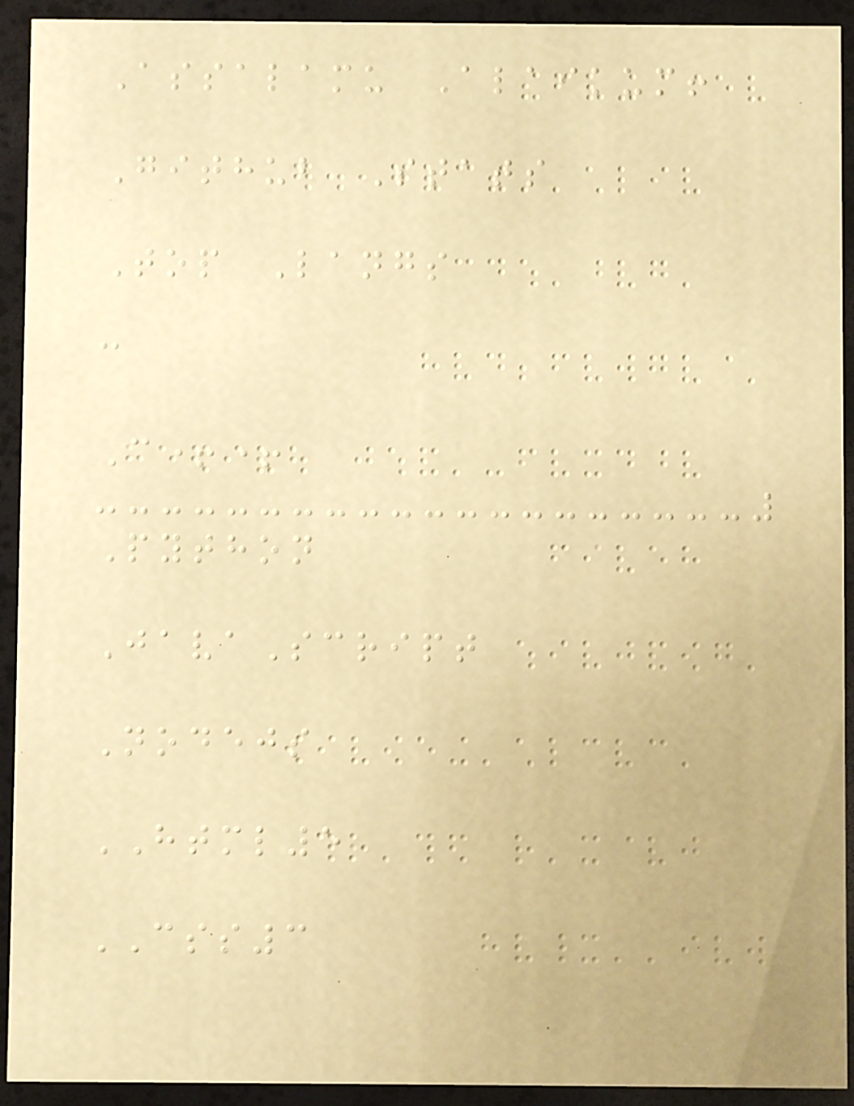Assalamu Alaikum!
Github Stats
Top Langs
c
C++
Python
JavaScript
Nodejs
HTML5
CSS3
